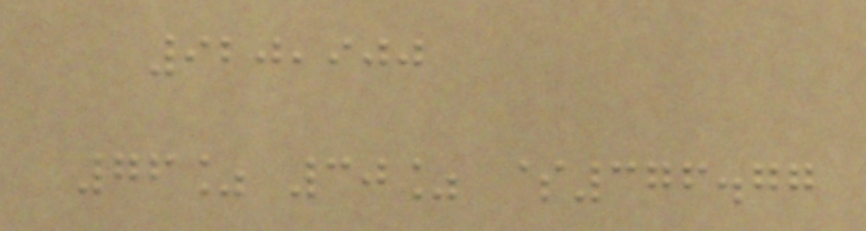920,900
76% 30% $376.77
